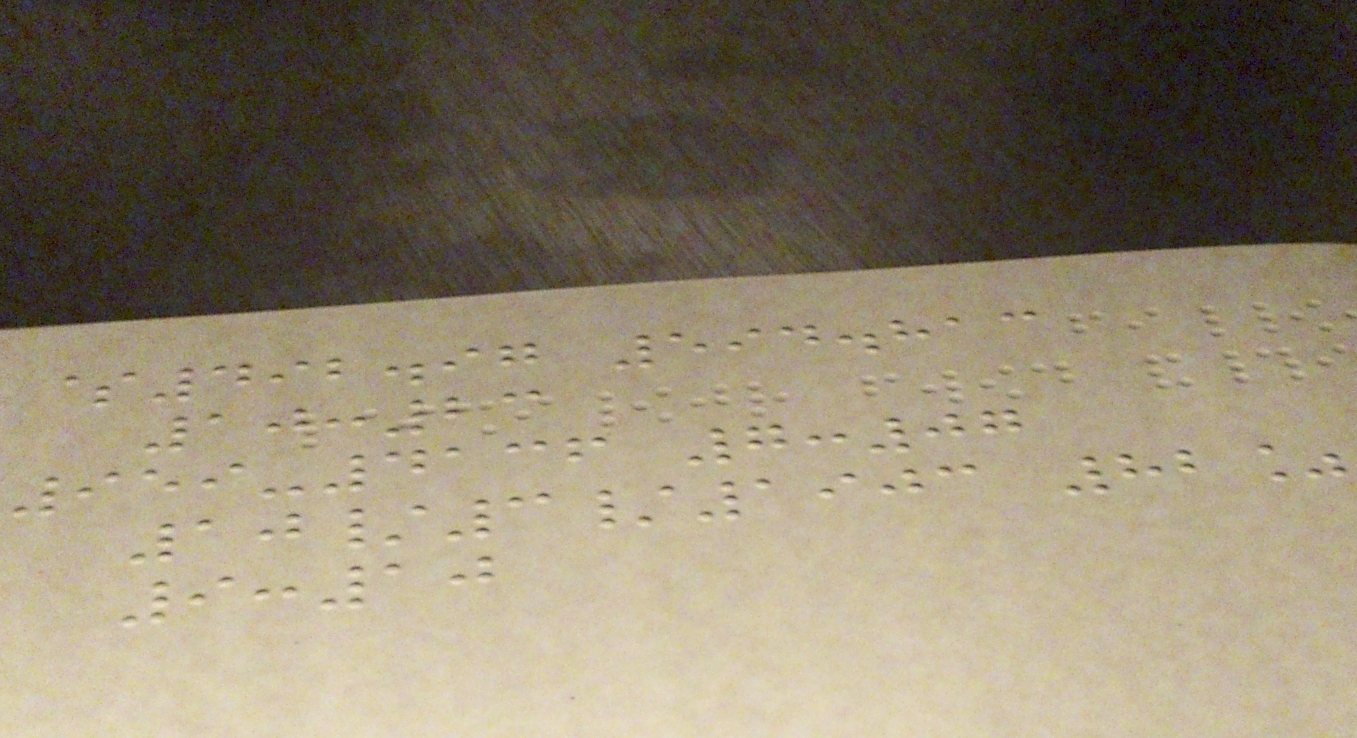$492.97 594.813
10:23
959-4136 7:07
10/3/1903 82%
9:10
